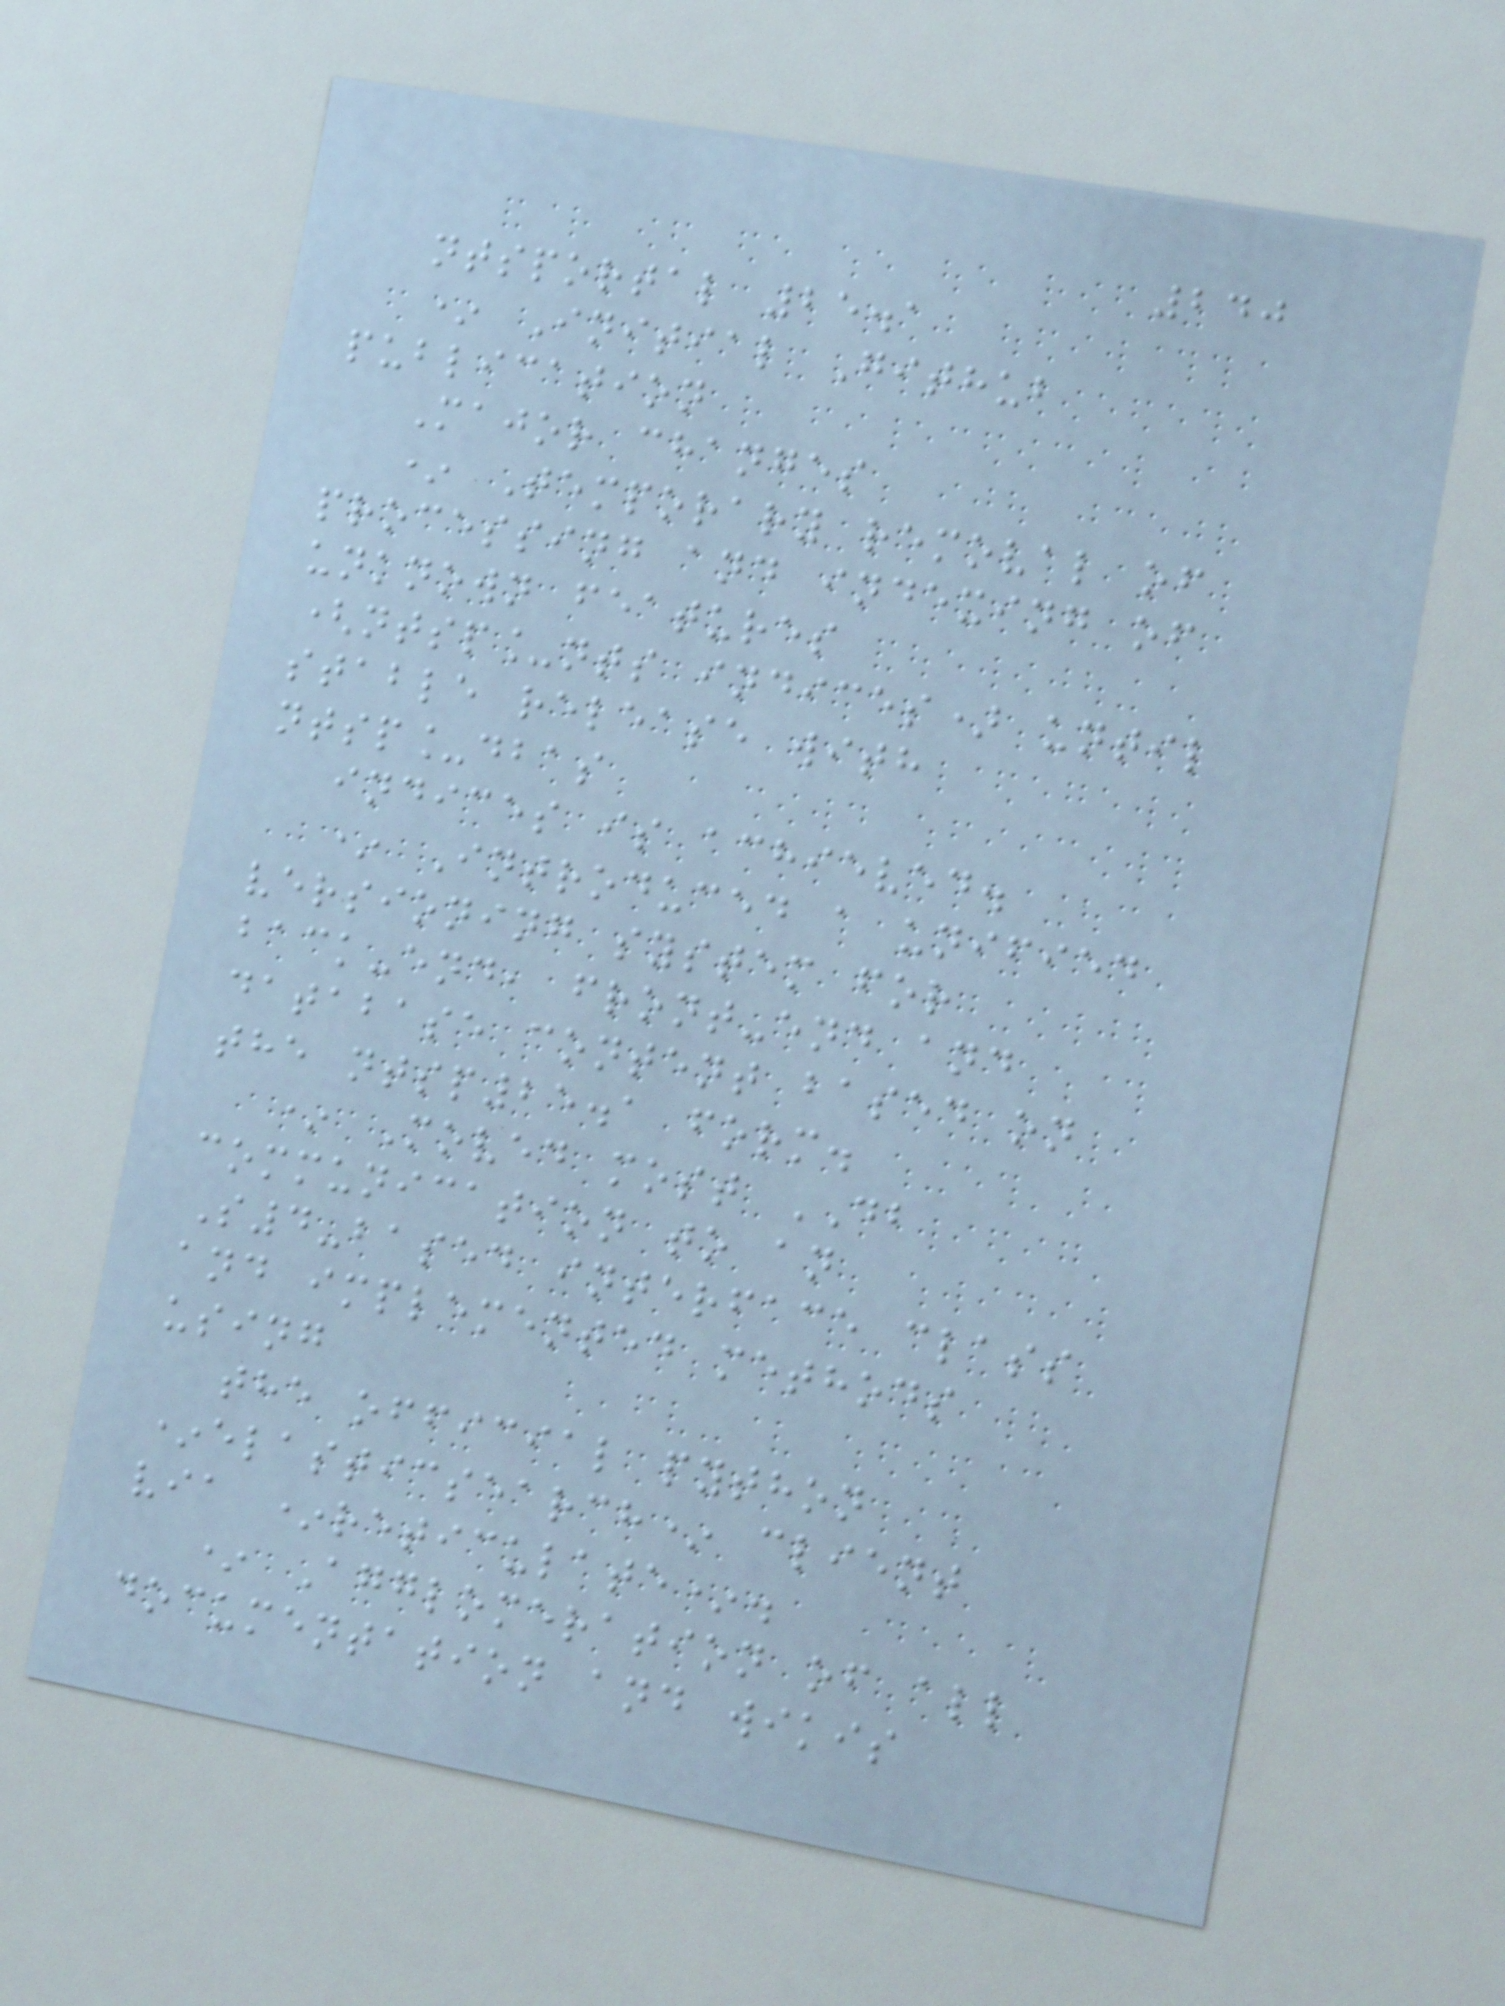240
ntsportal 25.1
* Initial Github
publication
Major changes
* Temporary removal of
processing and indexing of
unknown features
(ntsp_nts indices) until
stable release with
ntsp_dbas
indices is achieved.
* Introduced a unified
versioning system for
back-end, front-end and
database content based on
the ntsp25.1 form.
* Moved most DB
communication to an
S4-based interface class
and implemented methods
using
the official python
*elasticsearch* client
via *reticulate*.
* Agglomeration of all
documentation and wikis
